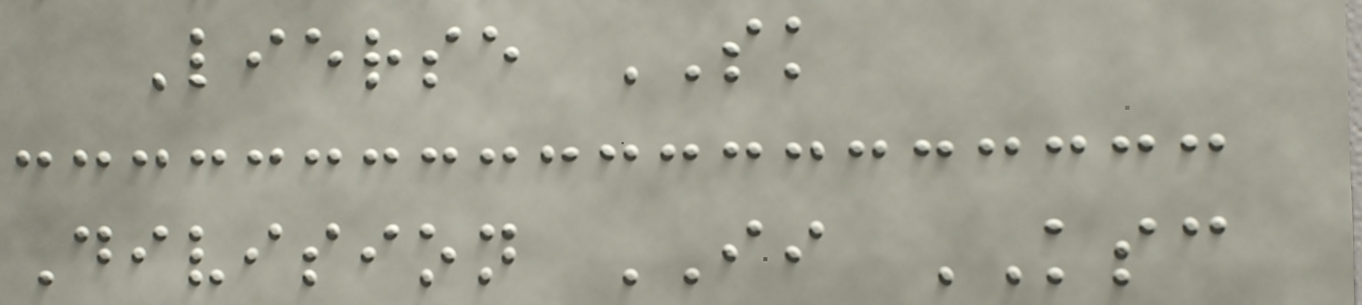Lierse SK
Division II KSC
